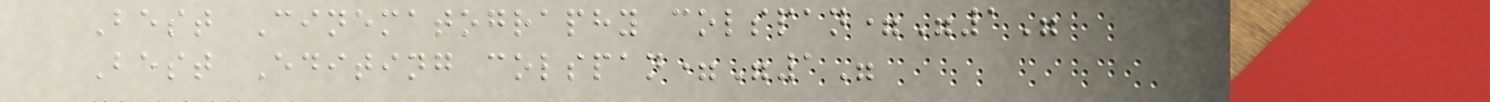Best Cinematography colspan="1"
Best Editing colspan="1"
